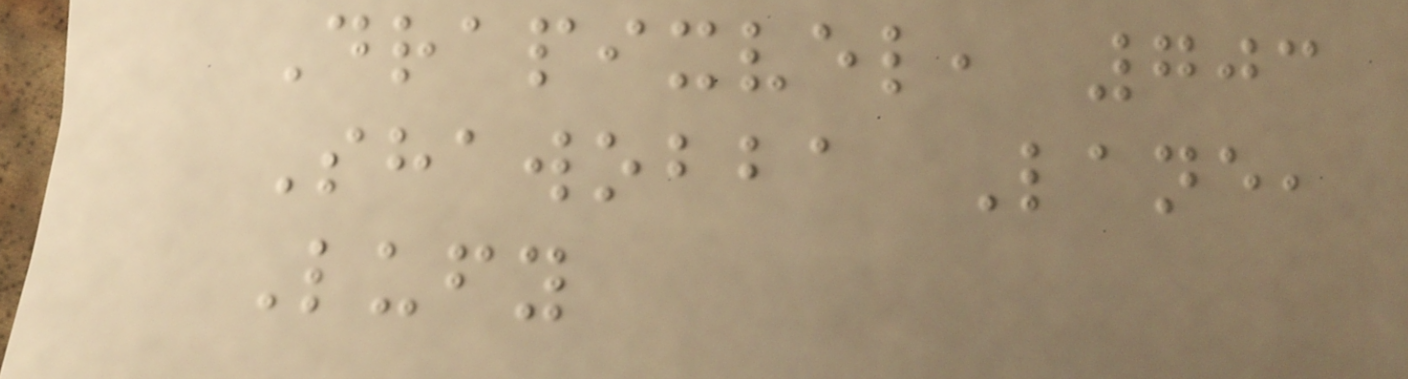Drapixvel, 703
Shawobba Lane,
Lufy
